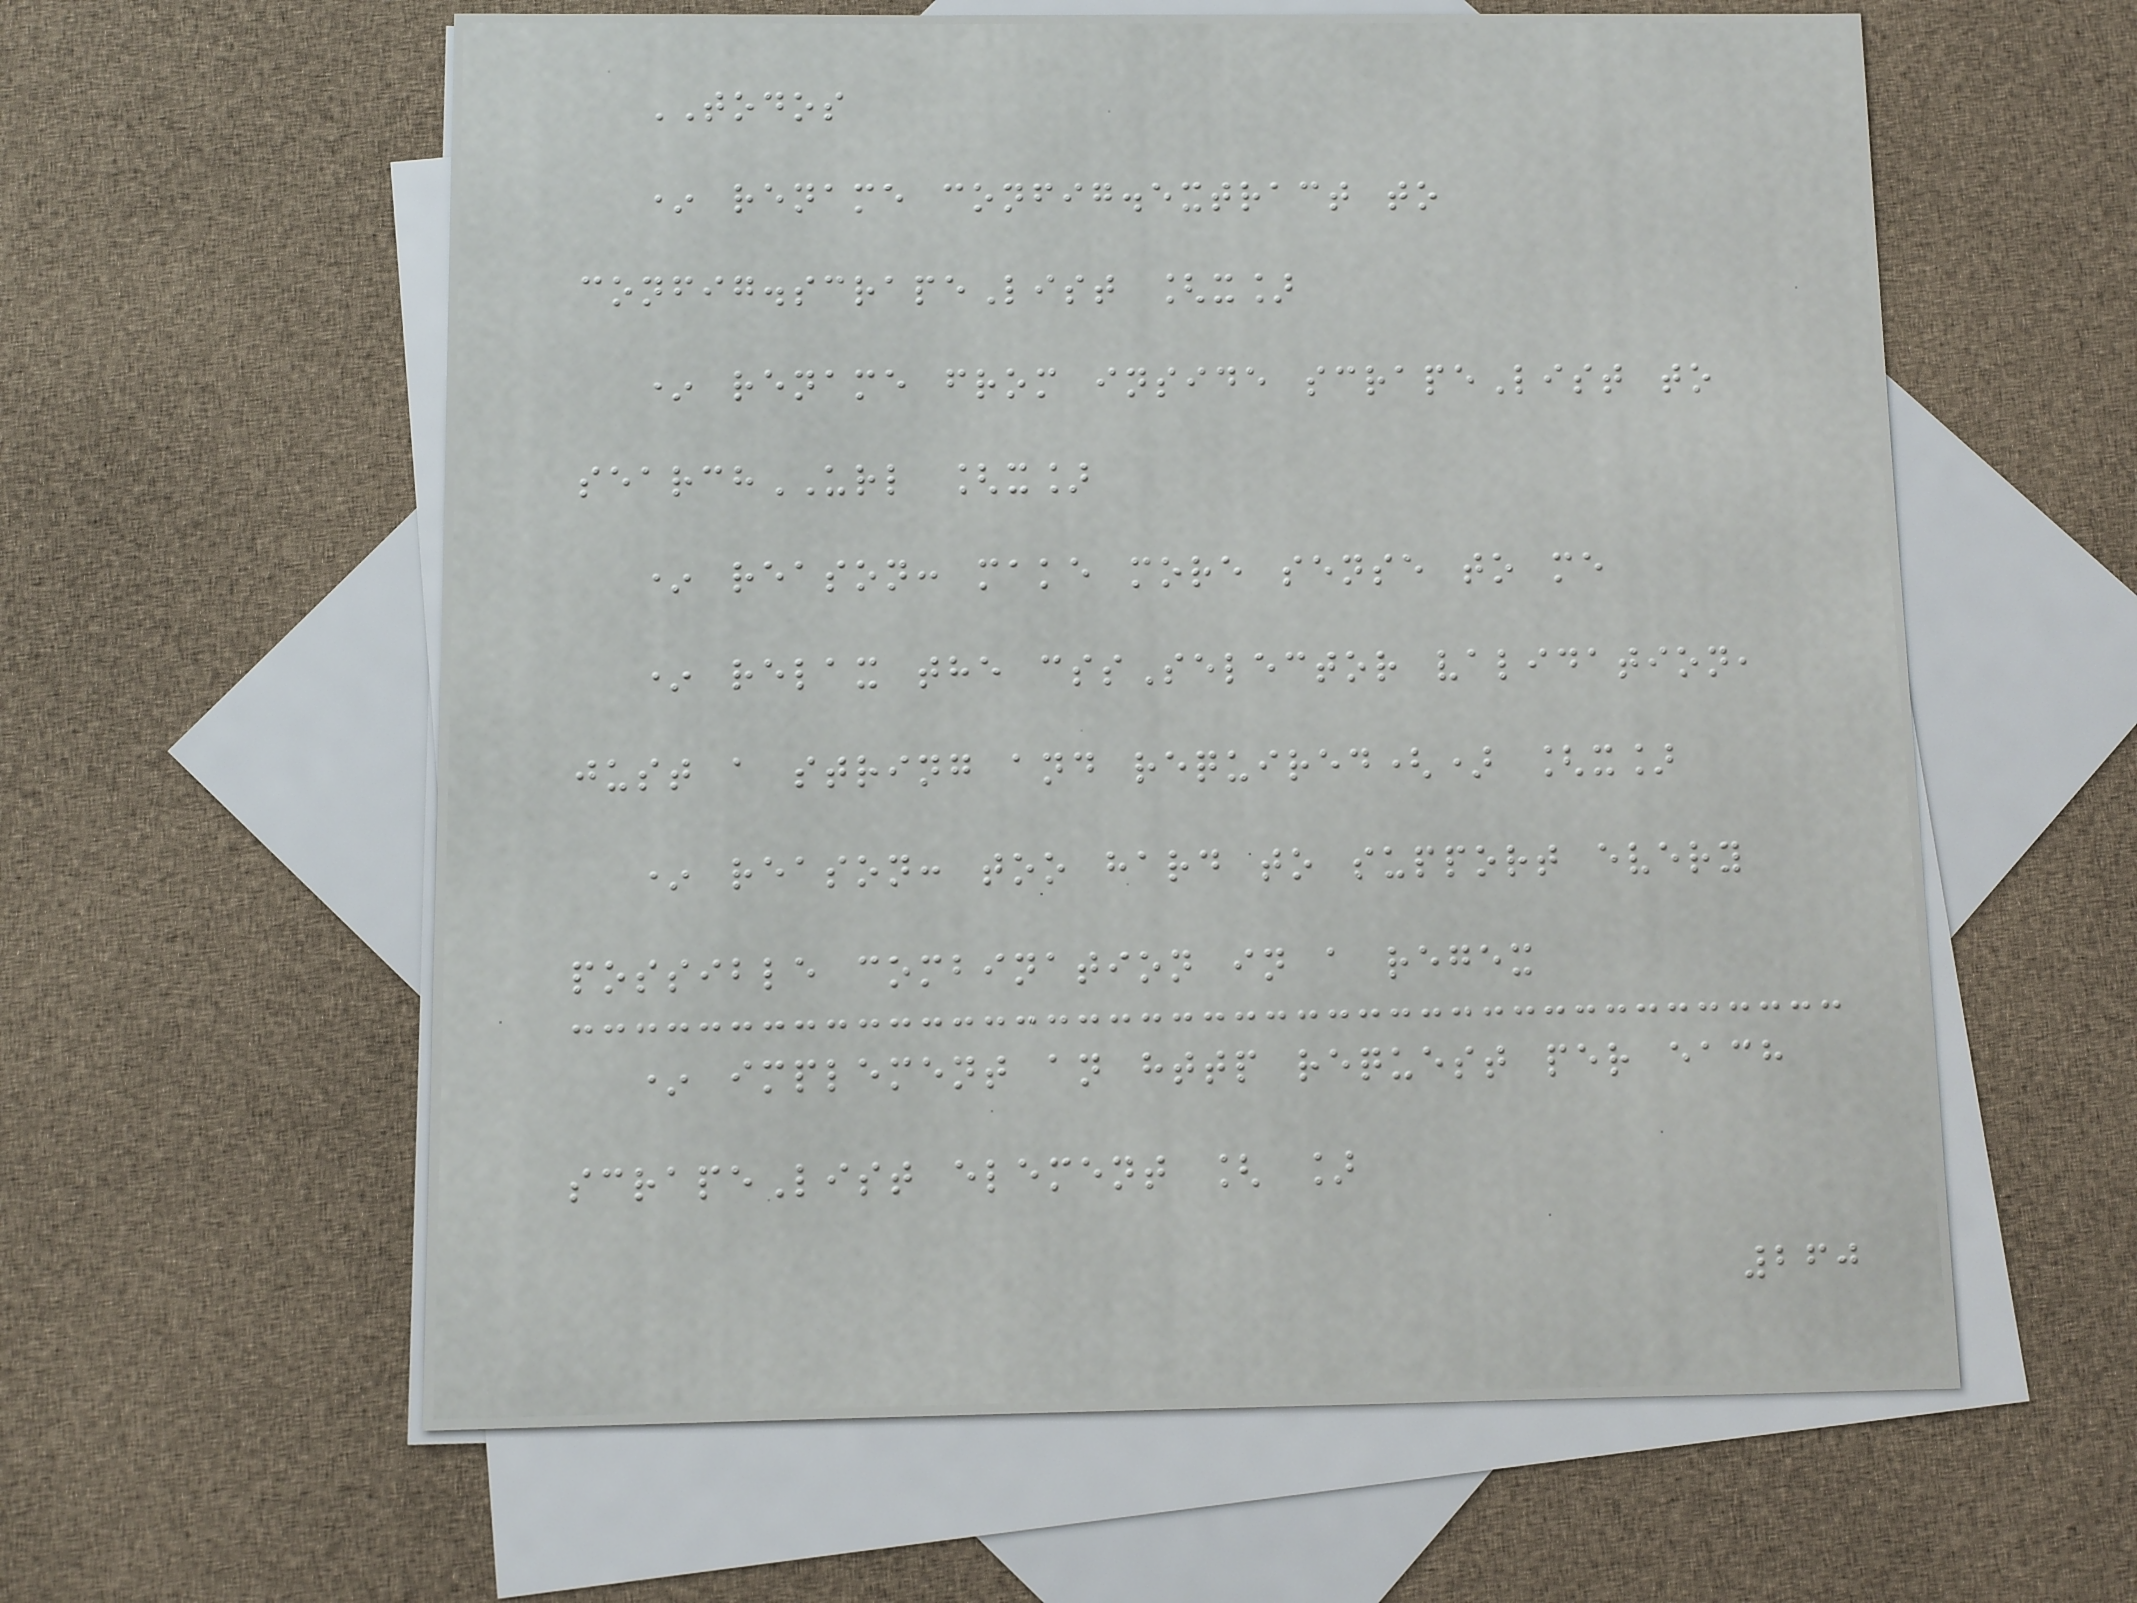TODOS
* rename config.extract to
config.scrapeList [x]
* rename from inside scrapeList to
searchURL [x]
* reason: make more sense to me
* relax the cssSelector validation,
just a string and required() [x]
* reason: too hard to support every
possible combination in a regex
* implement an http request per each
scrapeList element [ ]
260
